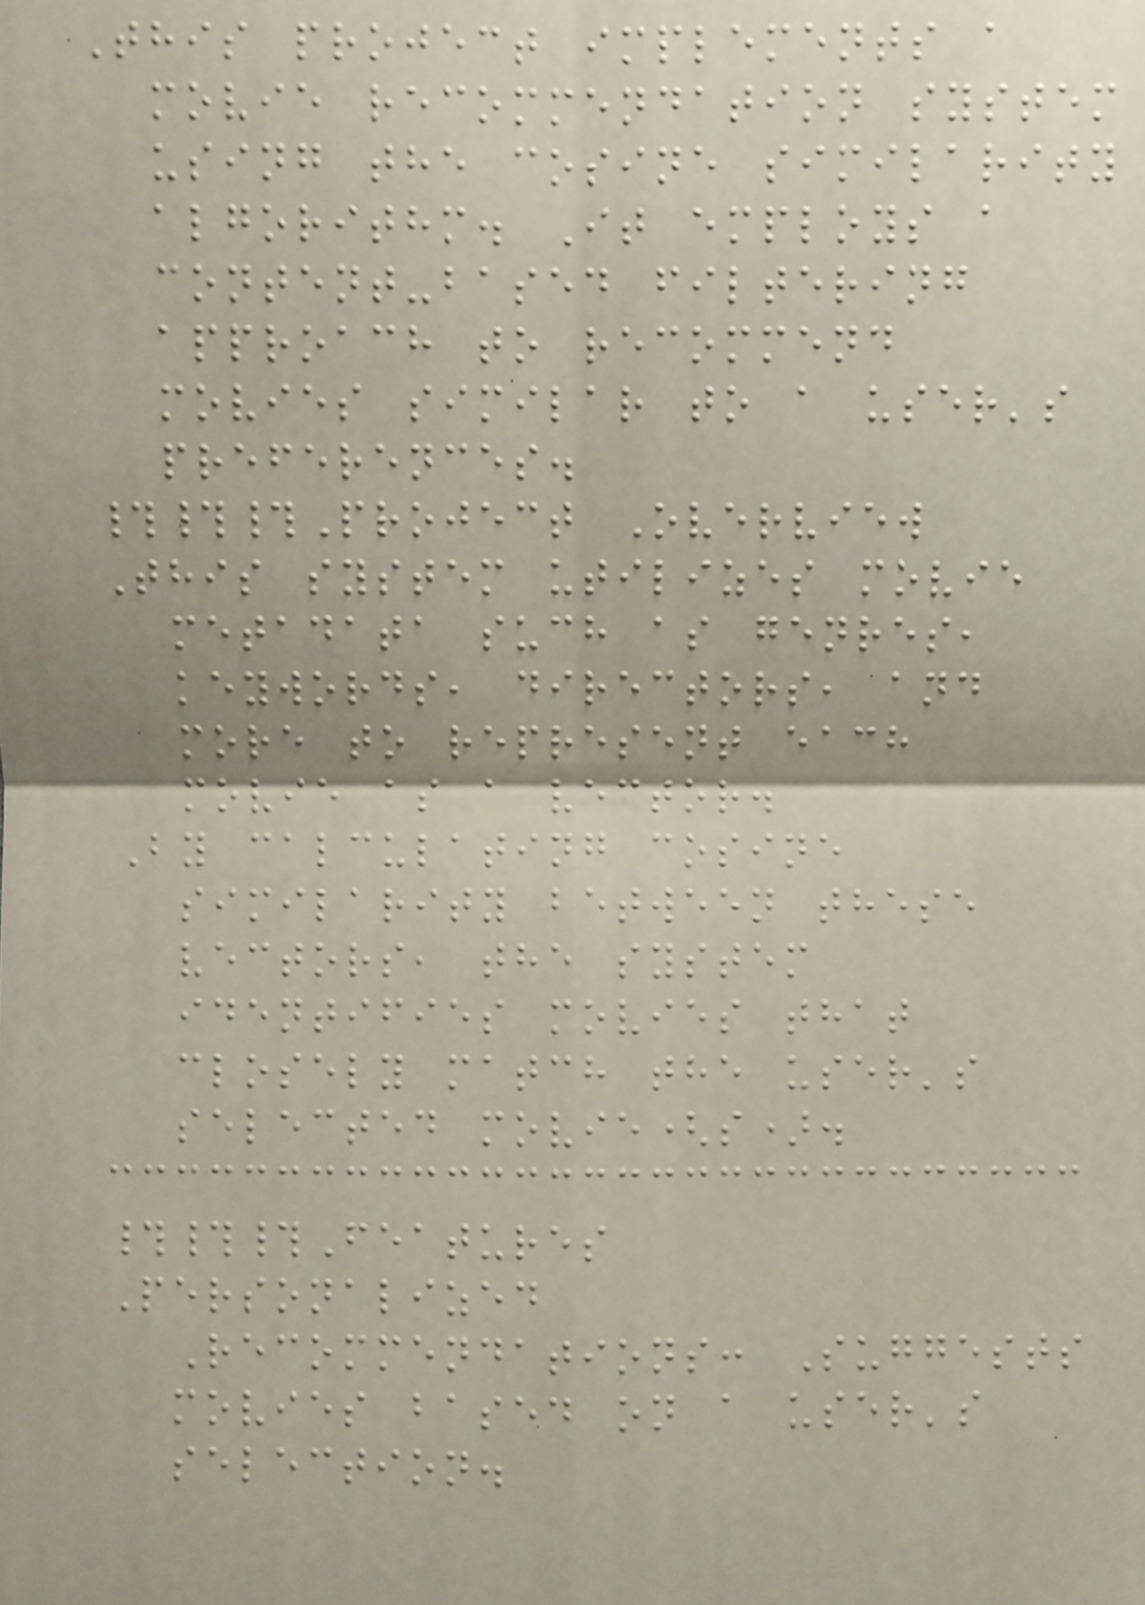This project implements a
movie recommendation system
using the cosine similarity
algorithm. It employs a
content-based filtering
approach to recommend
movies similar to a user's
preferences.
###Project Overview
This system utilizes movie
metadata such as genres,
keywords, directors, and
more to represent each
movie as a vector.
By calculating cosine
similarity between these
vectors, the system
identifies movies that
closely match the user's
selected movie(s).
###Features
Personalized
Recommendations: Suggests
movies based on a user's
selection.
